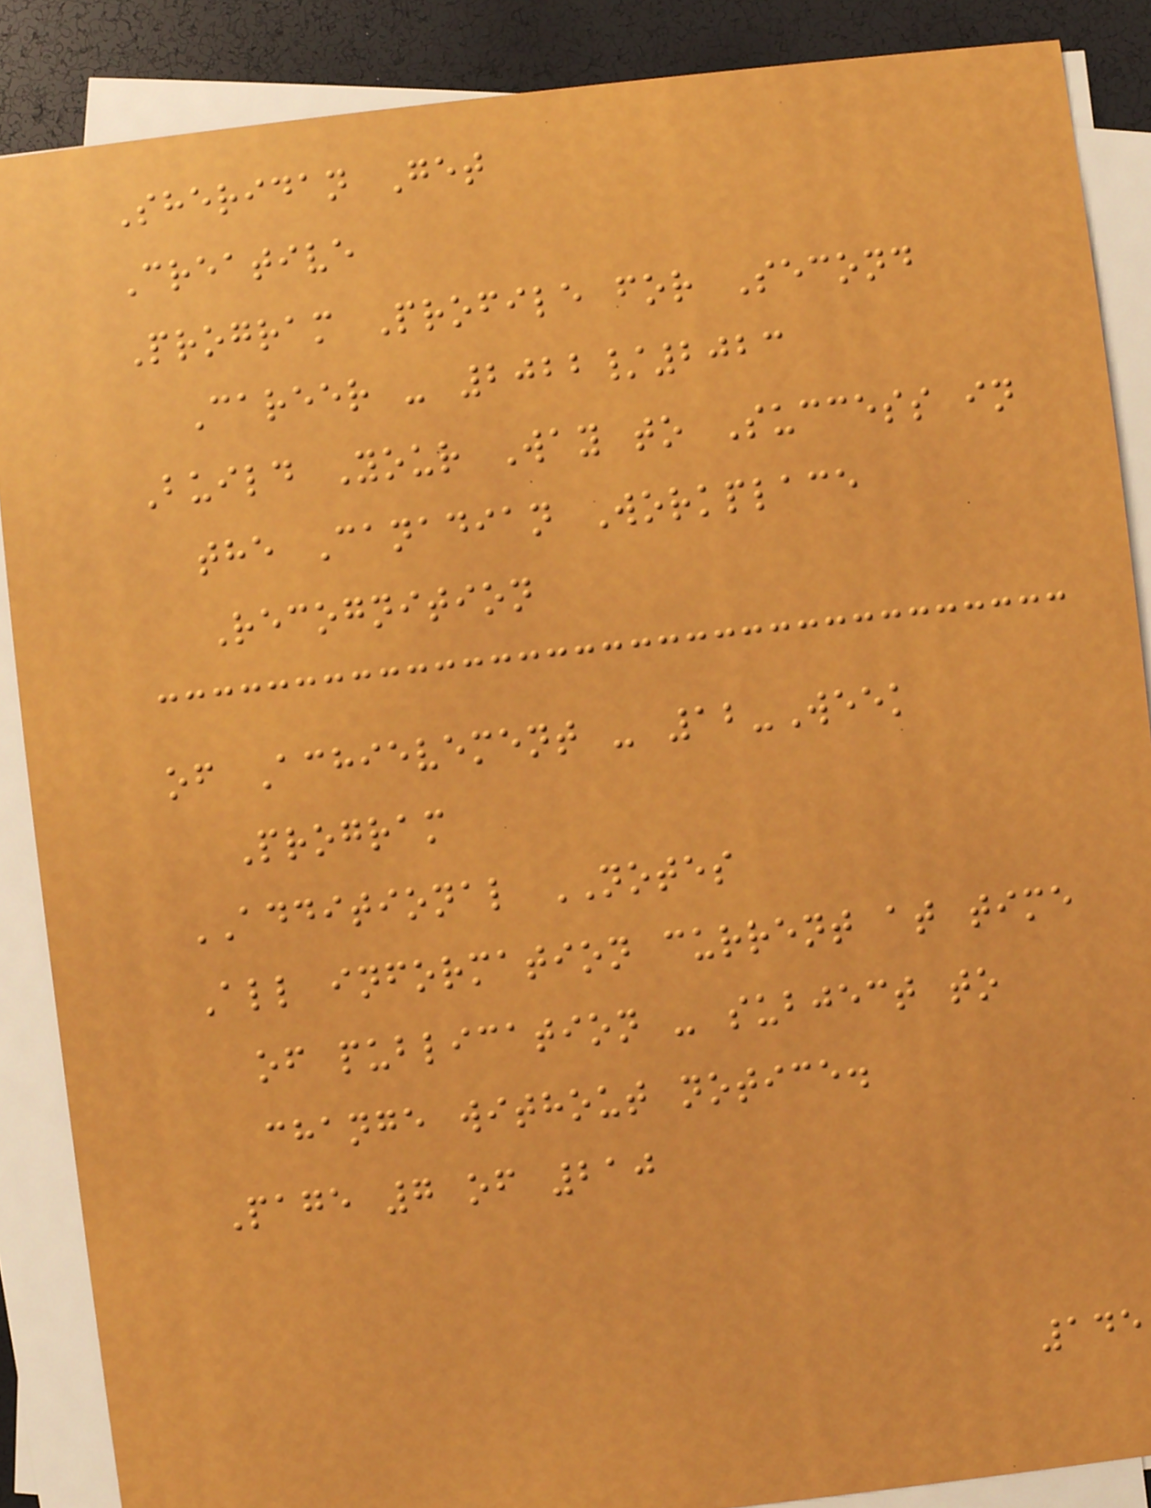Sheridan Get
Creative
Program Profile for Second
Career - 2022/2023
Build Your Way to Success in
the Canadian Workplace
Recognition
of Achievement - 12-Week
Program
ADDITIONAL NOTES
All information current at time
of publication - subject to
change without notice.
Page 7 of 210
145
